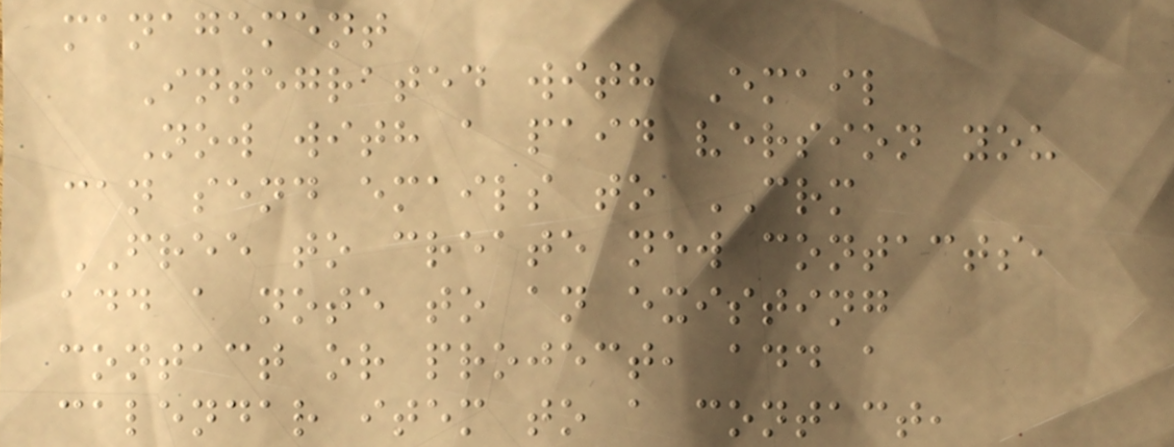management
Integrated with Email
Now with a paid version you
can send emails to CRM
FREE to create new contacts,
add a note to an existing
contact or project, add a
calendar item to a contact,
